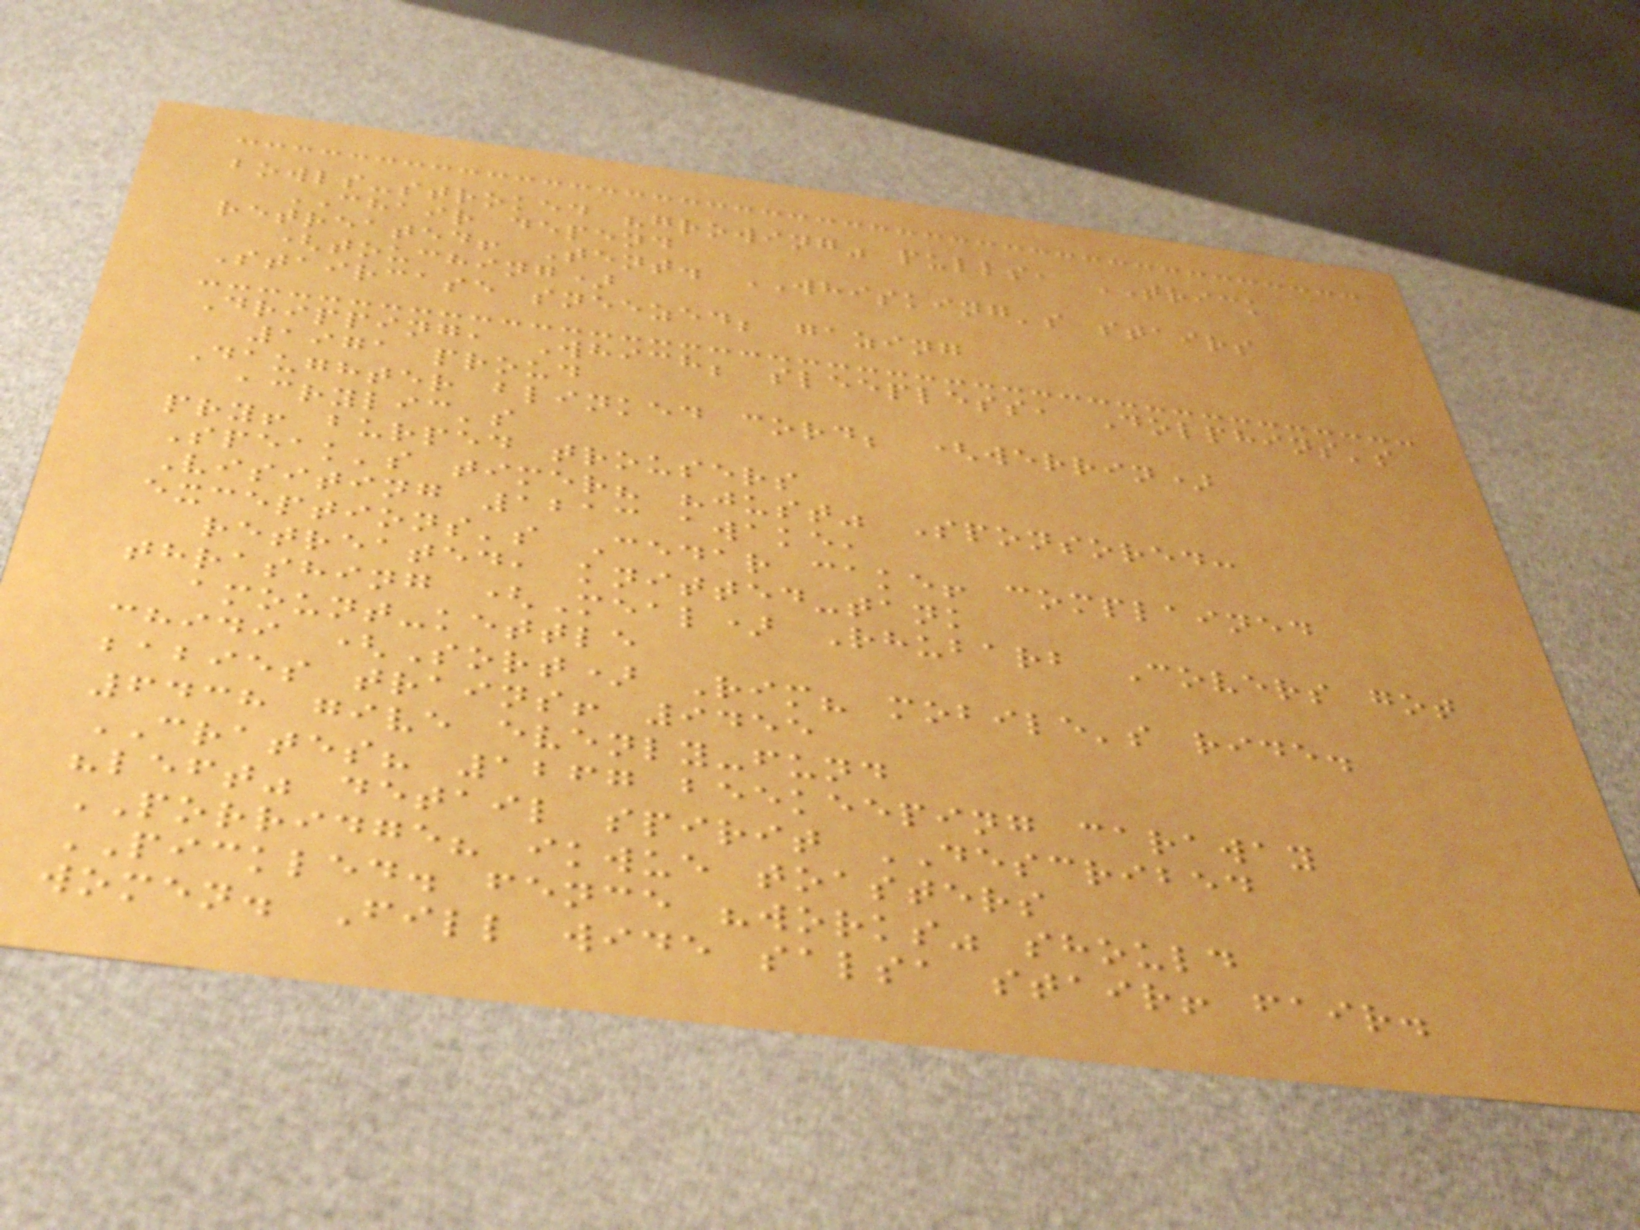bowls-stroked "growing" pulls, TRICK
CHAIR depend
retreated! Tent. WHISKING's stairs
(touching)
Staircase sneezed; gazing
Dripping, Which; sleepless, Dolphins's
1971 proud
Daughter blinked cord; (werrin)
acrylic's
pry! burped trousers
Speak's timer? "just" Sponsored:
Visiting 1213 awake,
exceptions's Cedar cake! complained
retreated, knitted-tank
thrashing (Meal) Rhubarb Covers got
amount-kettle
chidi (Sort) Rim? mobile's ride.
babies trains! 9455
6438 give evenly-fund
CRATES? 1267 beekeeping caraway
"left" detail spirit DESCRIBED
PORRIDGE? ikwue toasters
PICKLED. fence "works" should
women. Fill wide salsa stair! fair.
